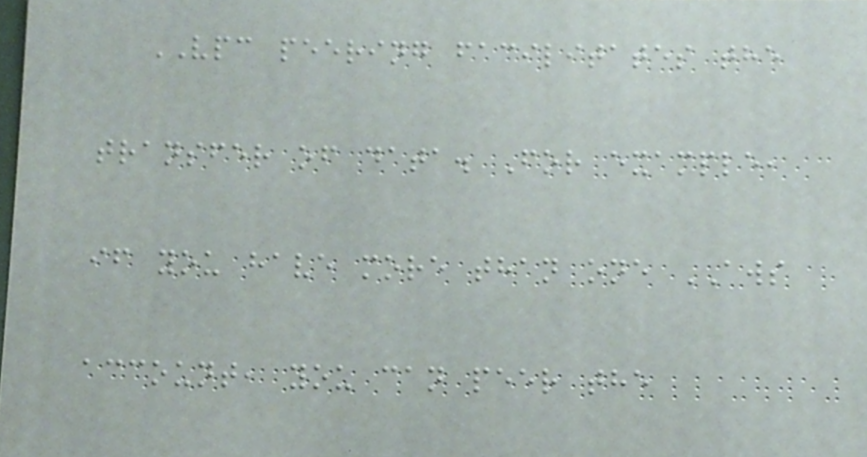VPC peering facilitates the
transfer of data. For example,
if you have more than one AWS
account, you can peer the
